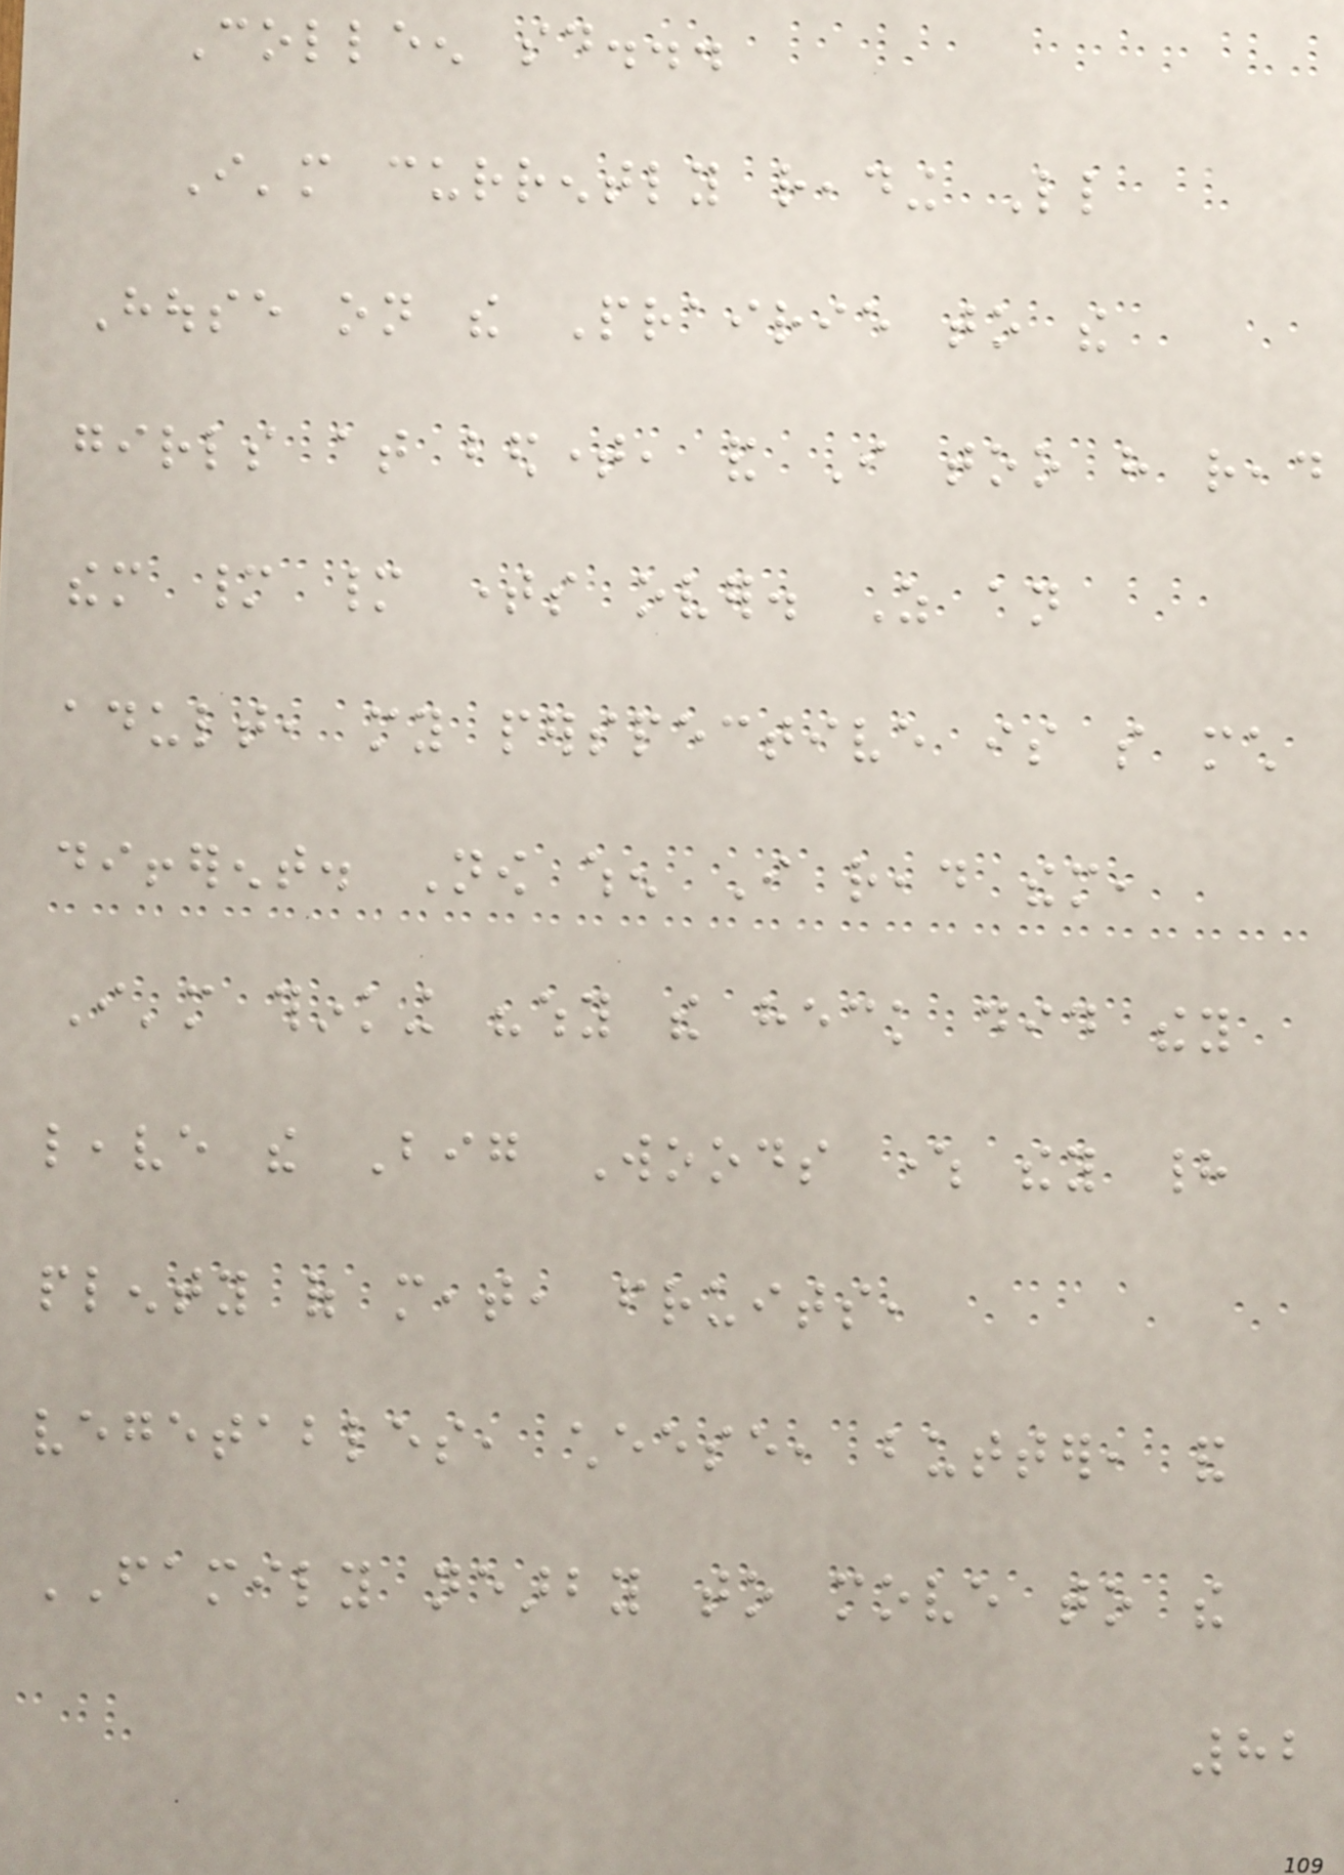Colleen said...
I'm currently reading Little
House on the Prairie to the
girls at bedtime, and I too have read
them many many times over. As an
adult, my perspective is so much
different. Now when I read them,
I'm thinking "why the heck did they
leave the Big Woods where they had
plenty of meat, fruits,
vegetables, cheese, butter, and
FAMILY nearby to move to the
82
